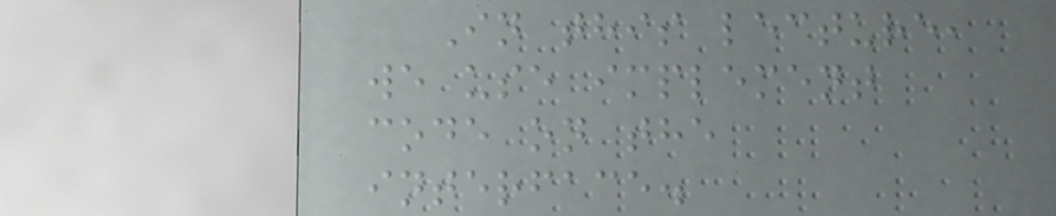In this lecture,
we use implement
code on the
interface.
